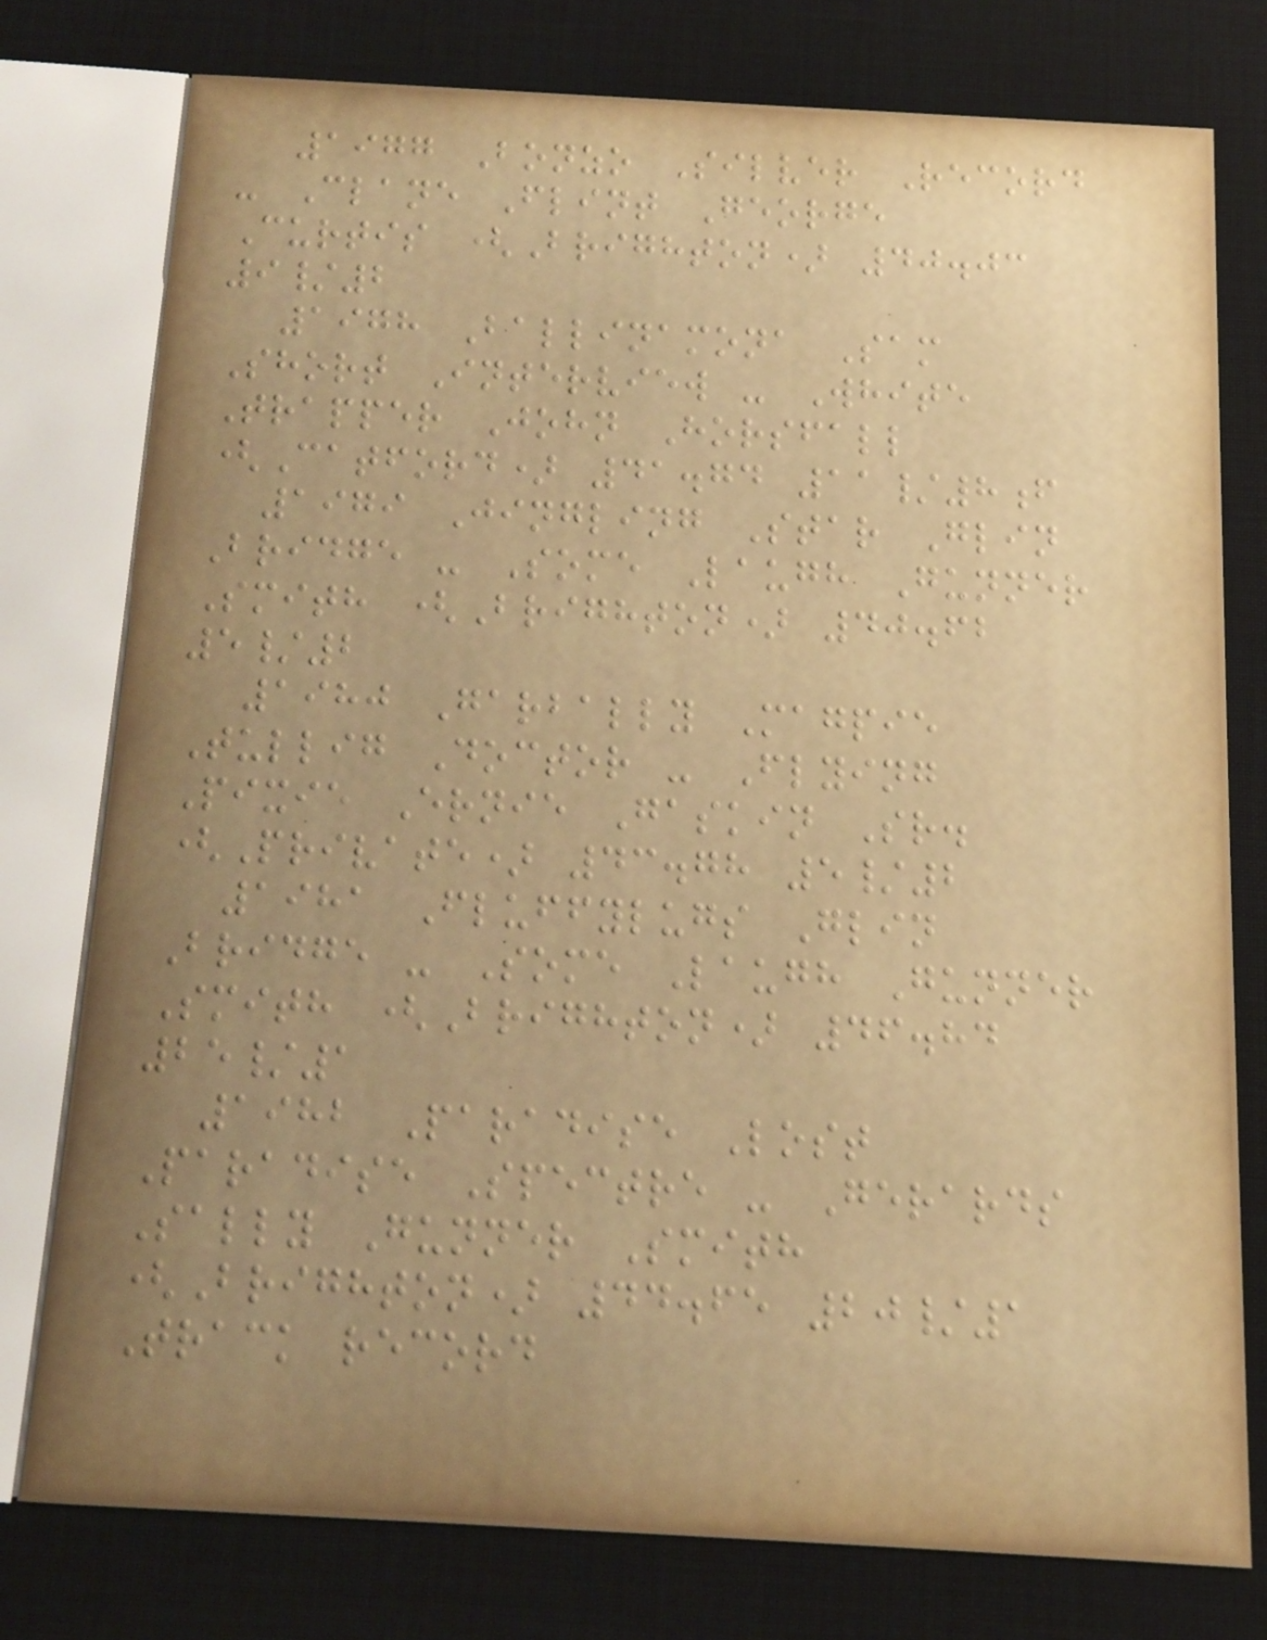1977 Bonzo Silver Record
- Clane Flint George
Curtis (Brighton) 40.03
9/2
1978 Ballinamona Sam
Short Interview - White
Trapper John Horsfall
(Catford) 41.74 11/8f
1979 Jingling Star Glin
Bridge - Some Laugh Gunner
Smith (Brighton) 40.62
5/2
1980 Garbally Magpie
Tullig Doctor - Flying
Pixie Ernie Gaskin Sr.
(Private) 43.78 5/2
1981 Fluffylugs Glin
Bridge - Some Laugh Gunner
Smith (Brighton) 46.84
25/1
1982 Paradise Lost
Paradise Spectre - Gerards
Sally Gunner Smith
(Brighton) 44.65 20/1
Track record
